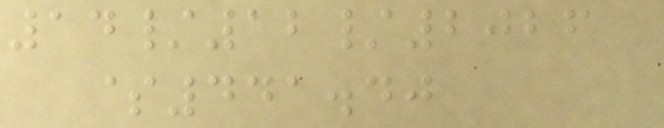14/12/2026
$441.40
